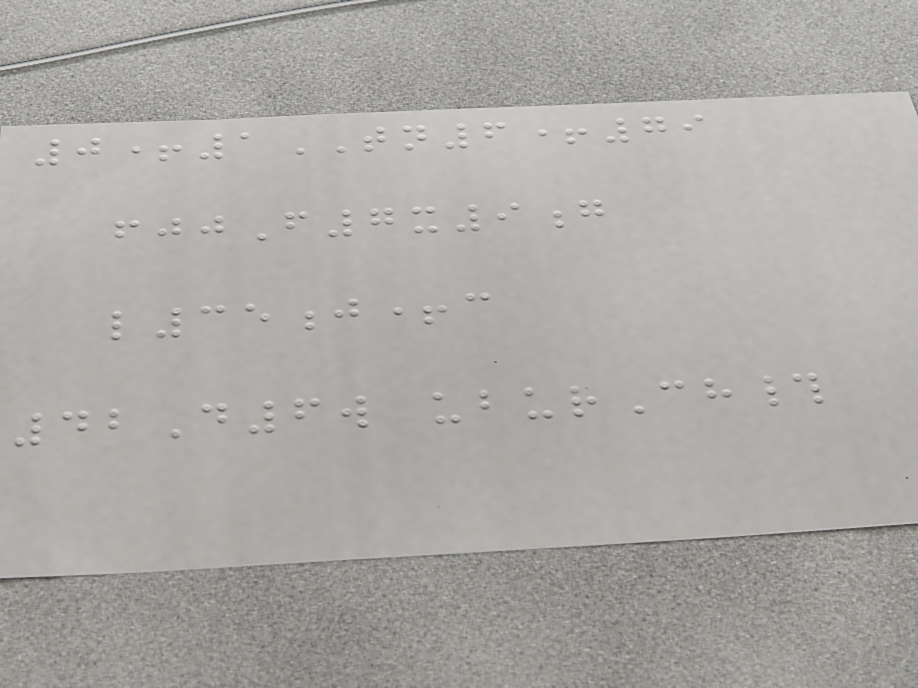0+1TN6+79
fjjF7x9g
l35j+c
42D6w uburCh#
